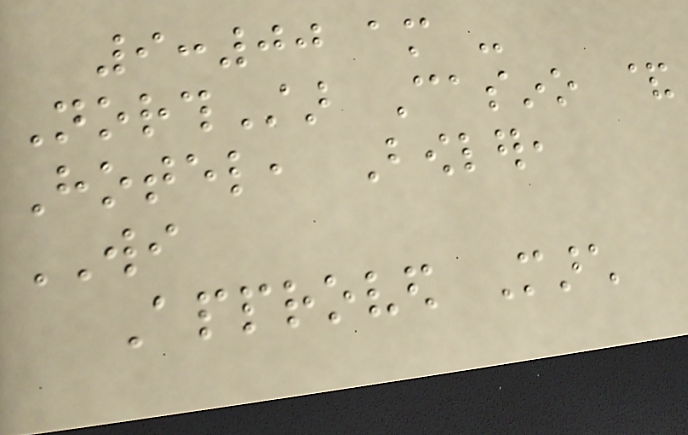9:00 am -
NorthStar Casino &
Hotel, Bowler,
WI
Approved March
